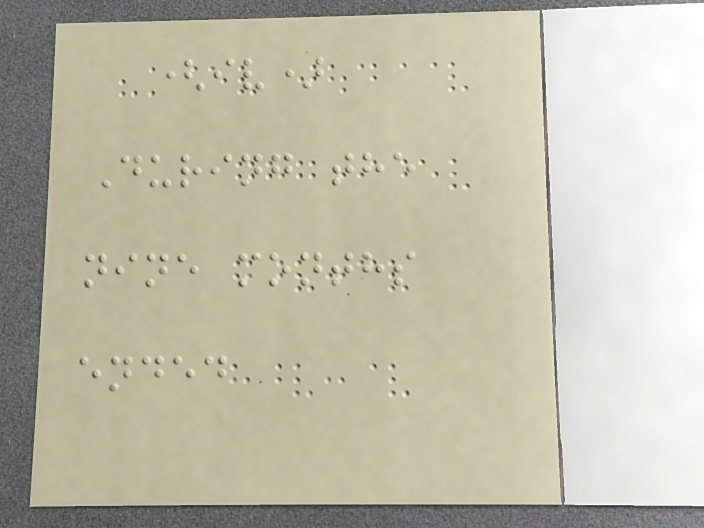(iv)
During the
nine months
ended
